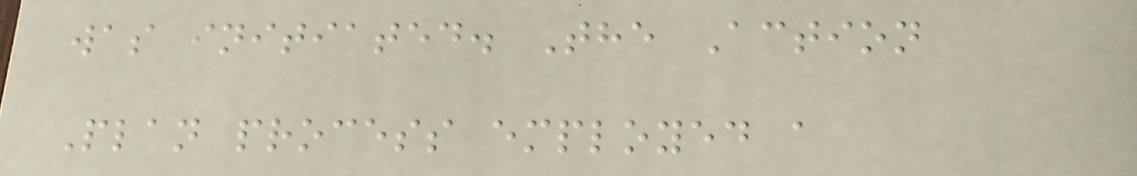was initiated. The Action
Plan process employed a
